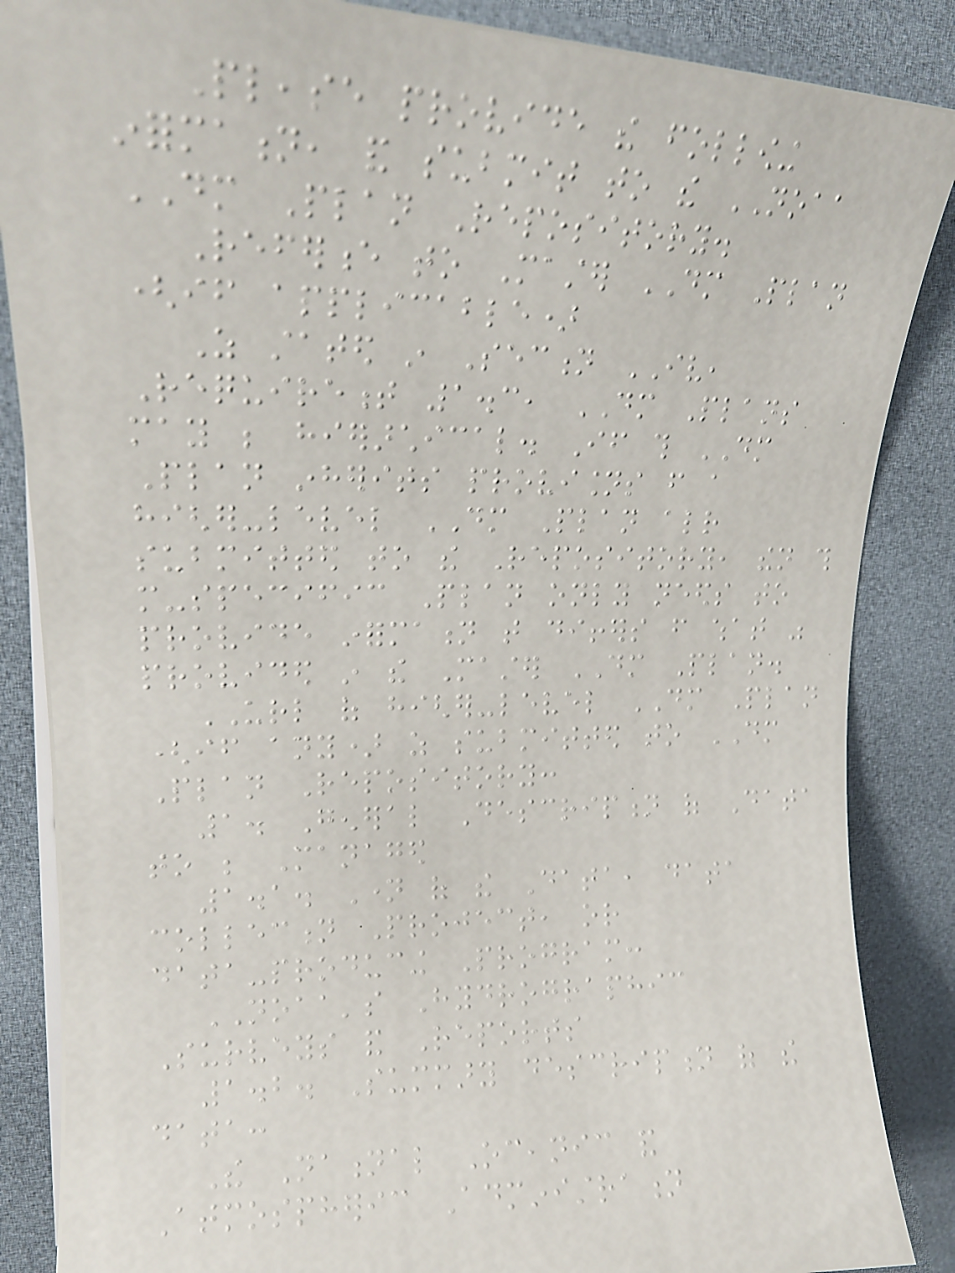Please provide the following
information, and submit to the NOAA
DM Plan Repository.
Reference to Master DM Plan
(if applicable)
As stated in Section IV,
Requirement 1.3, DM Plans
may be hierarchical. If this DM
Plan inherits provisions from a
higher-level DM Plan already
submitted to the Repository, then this
more-specific Plan only needs to
provide information that differs from what was
provided in the Master DM Plan.
URL of higher-level DM Plan
(if any) as submitted to DM
Plan Repository:
1. General Description of Data
to be Managed
1.1. Name of the Data, data
collection Project, or
data-producing Program:
NOAA's Hydrographic
Surveys and Reports
1.2. Summary description of the
data:
The National Oceanic and
Atmospheric Administration
